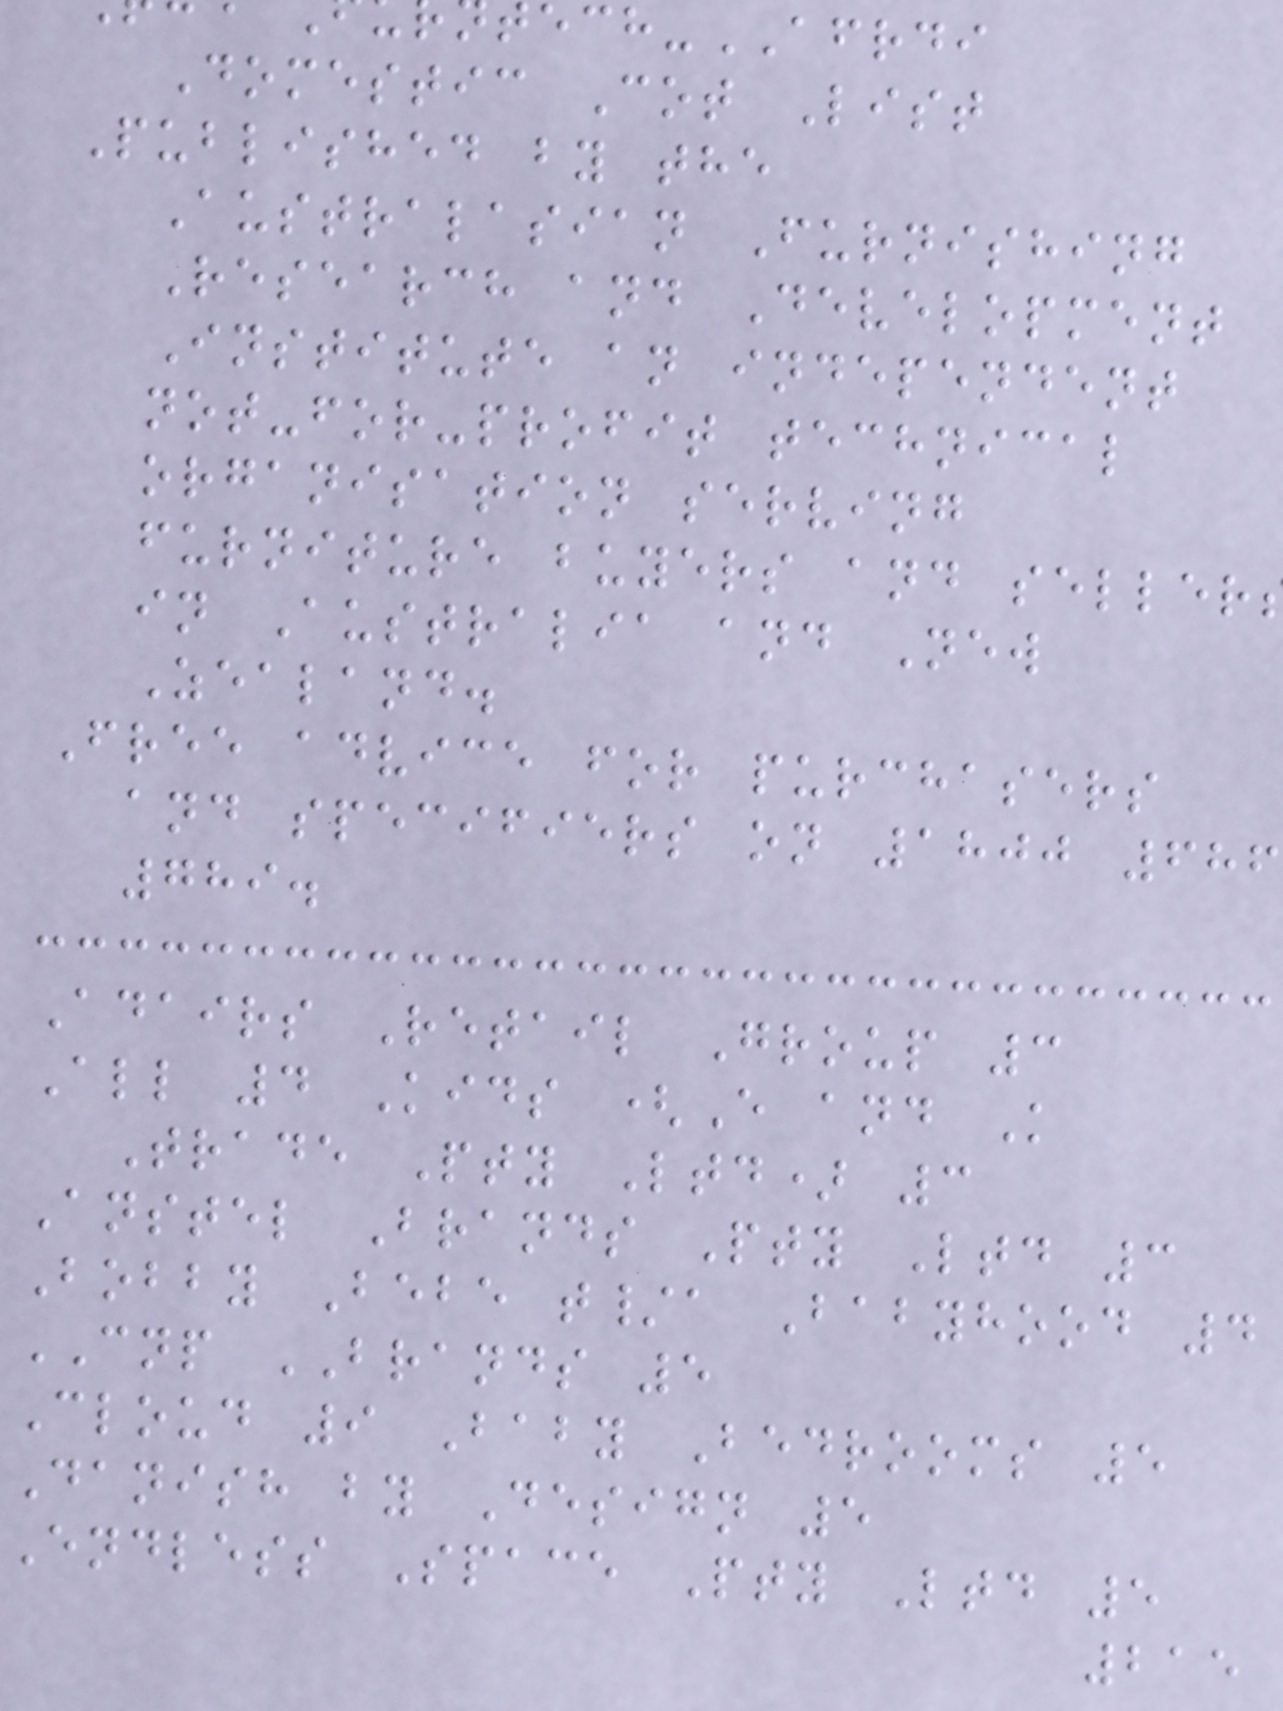ech-AFRDI
Domestic Cot List
Published by the
Australasian Furnishing
Research and Development
Institute an independent
not-for-profit technical
organisation serving
furniture buyers and seller
in Australia and New
Zealand.
Free advice for purchasers
and specifiers on 1800 686
789.
Adairs Retail Group 3
All 4 Kids (E and K
Trade Pty Ltd) 3
Anstel Brands Pty Ltd 3
Bobby Bebe t/a Babyhood 4
CNP BRANDS 5
Cloud 9 Baby Bedrooms 5
Danish by Design 5
Endless Space Pty Ltd 5
215
